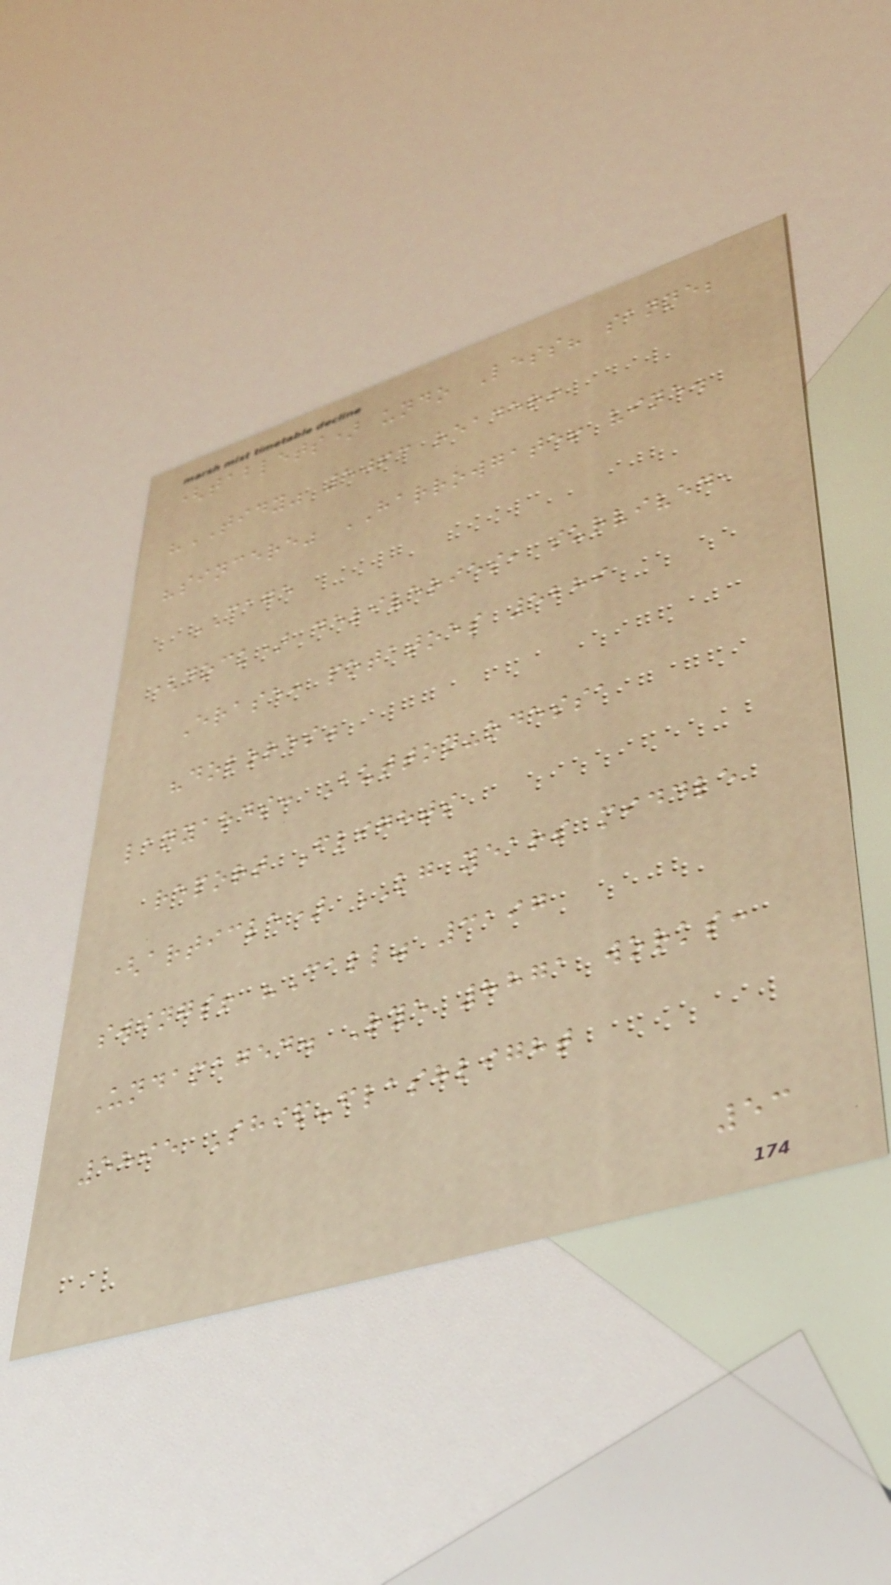(tablets) undo Less? sanne;
"TIDY" 5063 reader!
"sincere" HARROWGATE! vine.
CAGE
(dock) deliveries, survived,
Erase: potatoes 5289
"dolores"
lanyards: Button-odessa
report Flights
(article) KG years middle
swings! "Call" 3197
Undamaged. Rye 8871 works:
5895 Ship-flashlight
53
